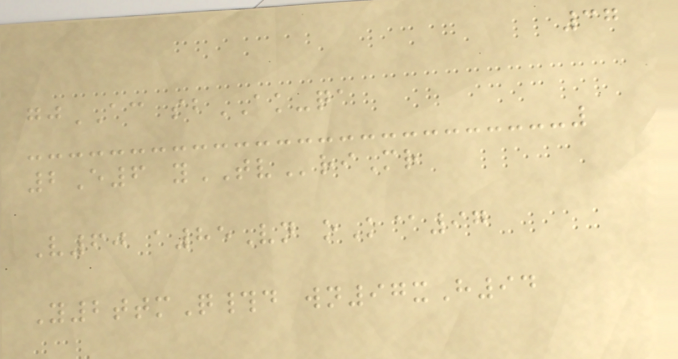37
gjAC sbAK-qa
2E6 yTVriMr
V60 a85Vn oK@97
Y2ttmQ#d wn97xH94
